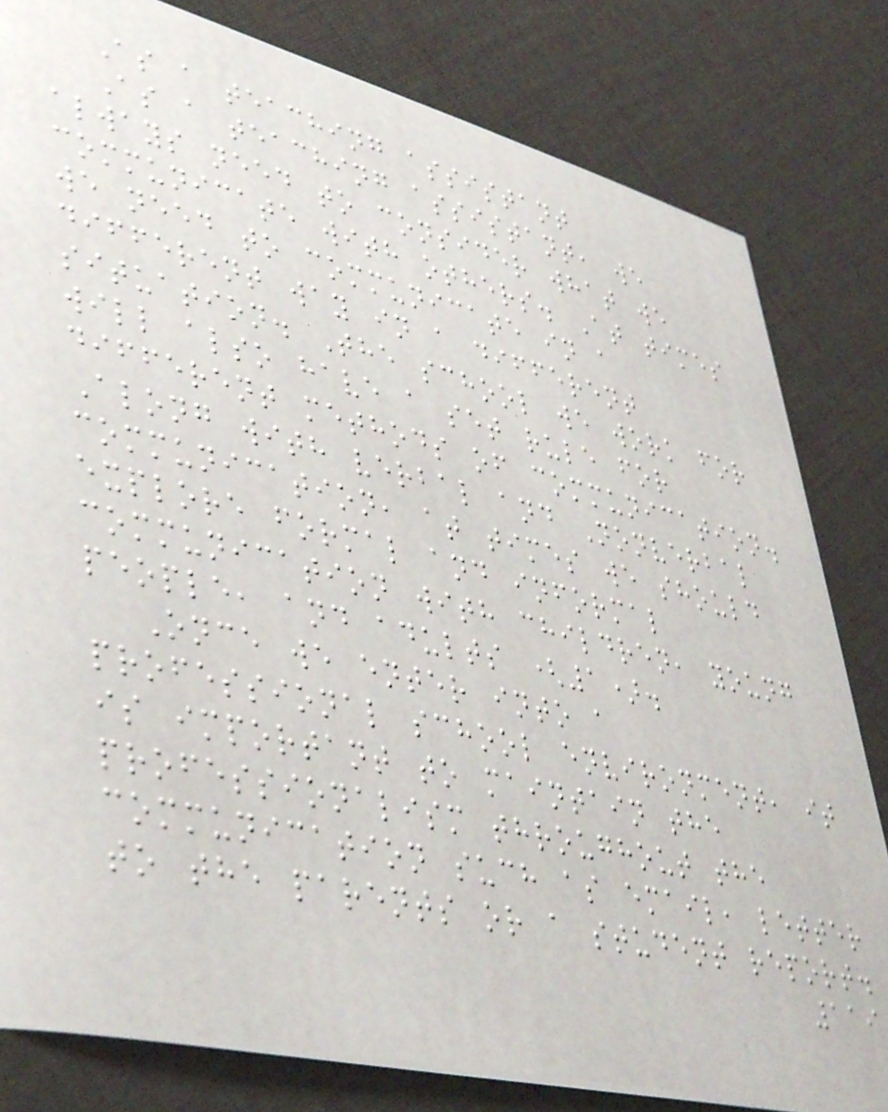As a teaching assistant
As a teaching assistant, we
always need to consider what we
communicate with others. At times
we need to communicate in a
different way in a different
situation. The school we work for
will also have a set rule for
different methods of communication.
Along with verbal and Nonverbal
communication, at times we should
explore formal and informal
communication with children, young
people, and adults (1).
Once we enter into a
professional school environment, it
is important to maintain the
professionalism throughout the
communication such as email, letter
to the parents or a student report.
119
